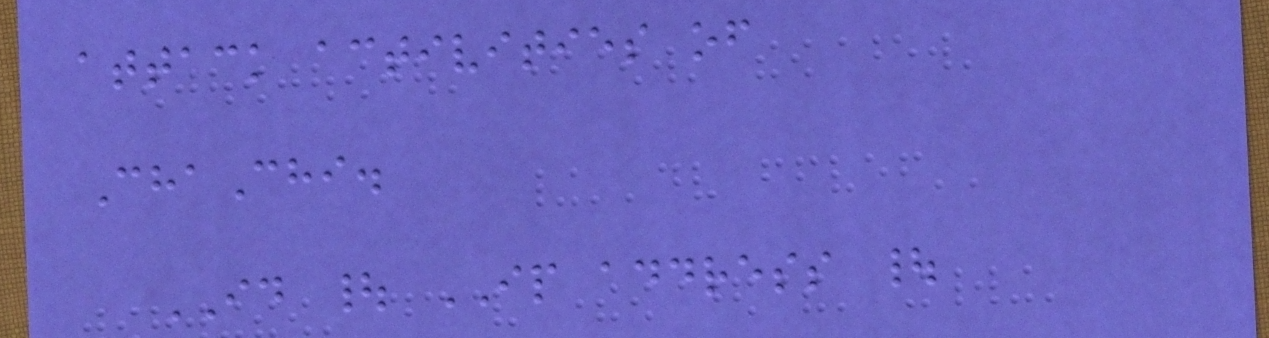attack activities of
ChaChi.
ID | IP address |
